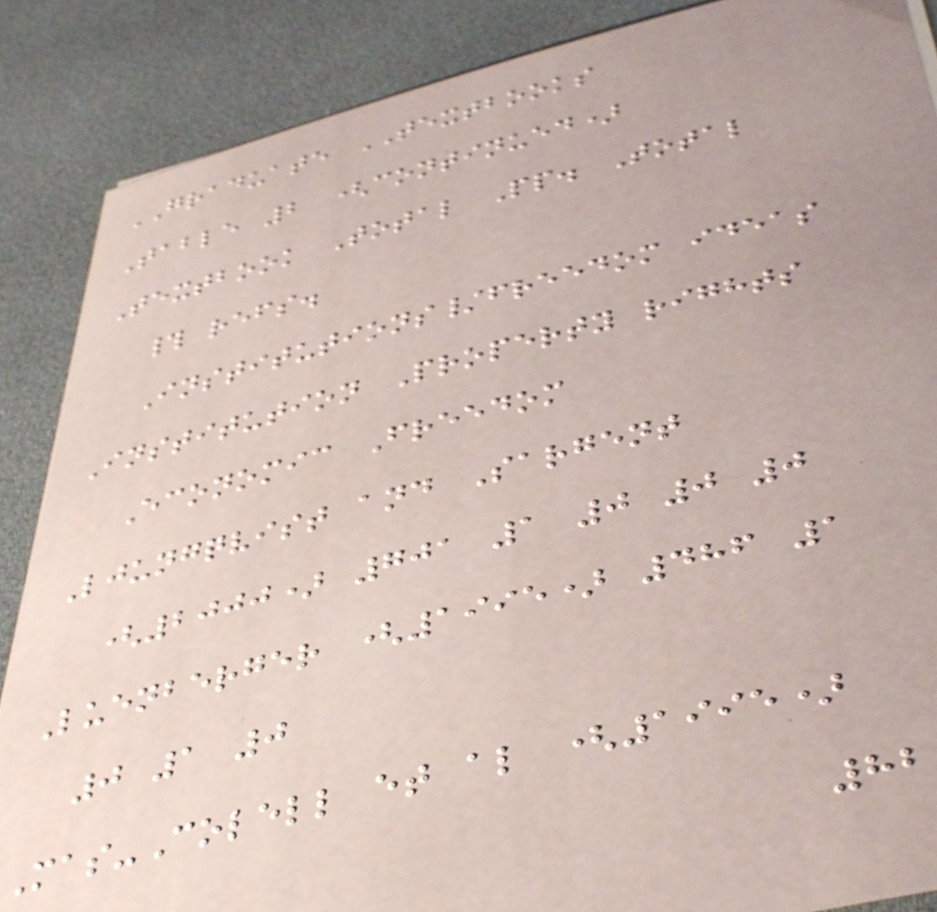GRADUATE TEXTBOOKS
Table 2 (continued)
Textbook Total Pp. Total
# refs.
Institutions/freedom ideas
Institution Property rights
Economic Freedom
Ljungqvist and Sargent
(2000) 701 1 0 0 0
Luenberger (1995) 486 1
0 1 0
Mas-Colell et al (1995)
82
